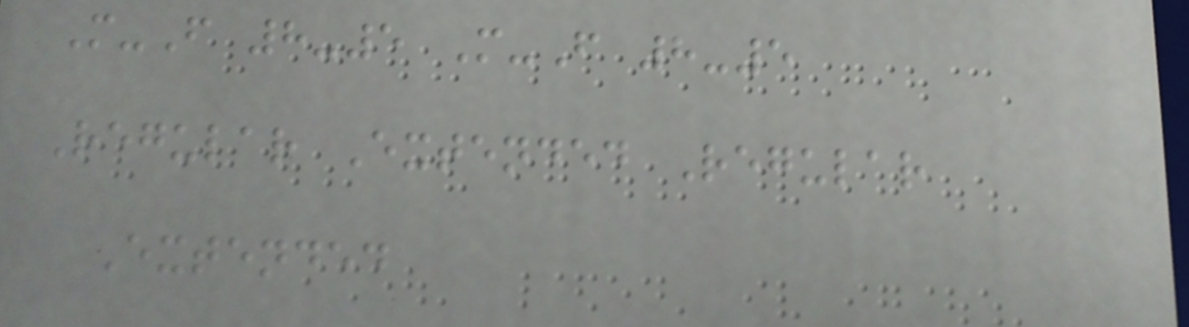M-F 8-5 M-F 8-5
Regular Extended Regular
Extended
